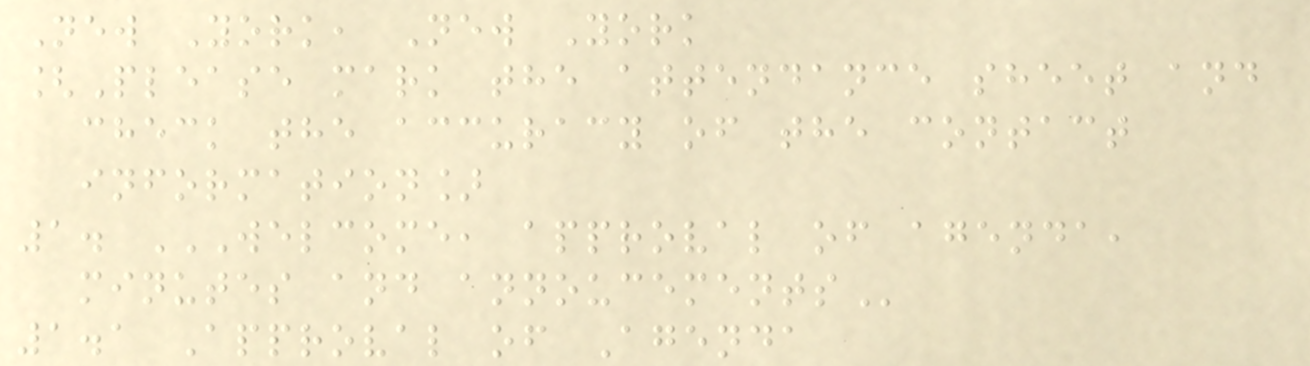New York, New York
[Please mark the attendance sheet and
check the accuracy of the contact
information]
1. WELCOME, APPROVAL OF AGENDA,
MINUTES AND ANNOUCEMENTS
1.1 Approval of Agenda
